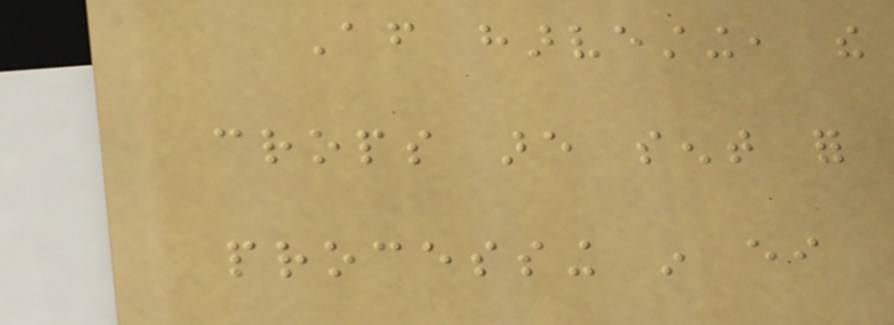After harvesting, the
crops are sent for
processing in either
